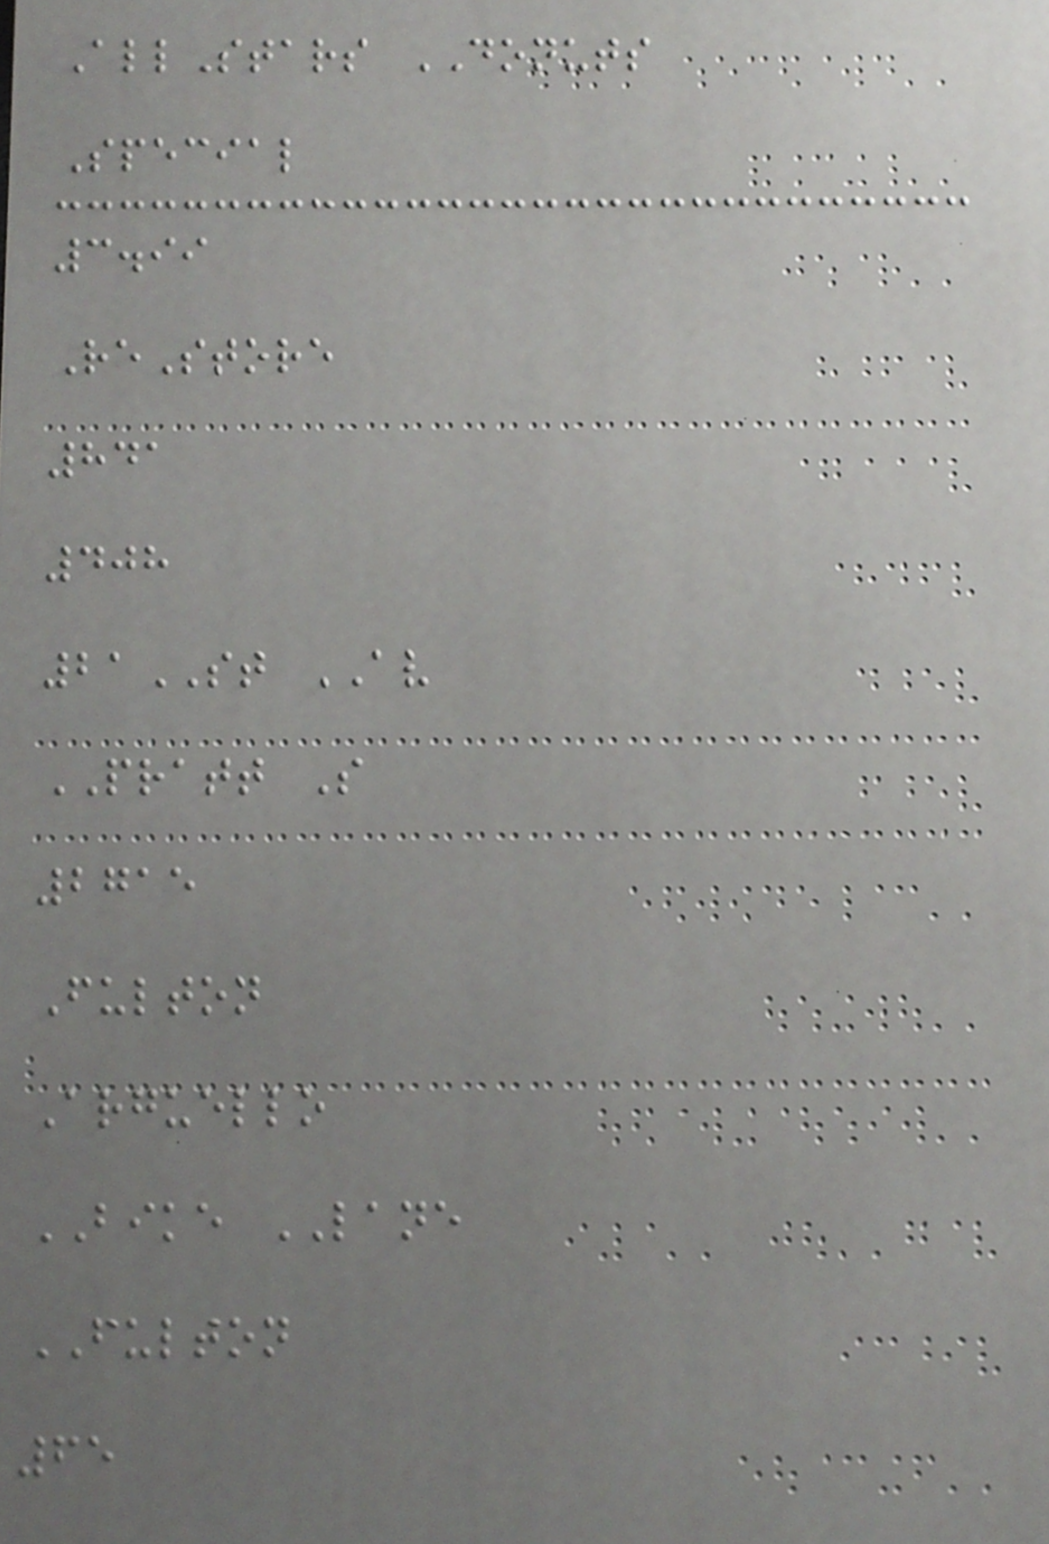AllStars DONUTS
Special
3.99
ReStore
841
408
21ST AV
PRATT S
2715
Fulton
Arguello
BIKE LANE
FULTON
65
